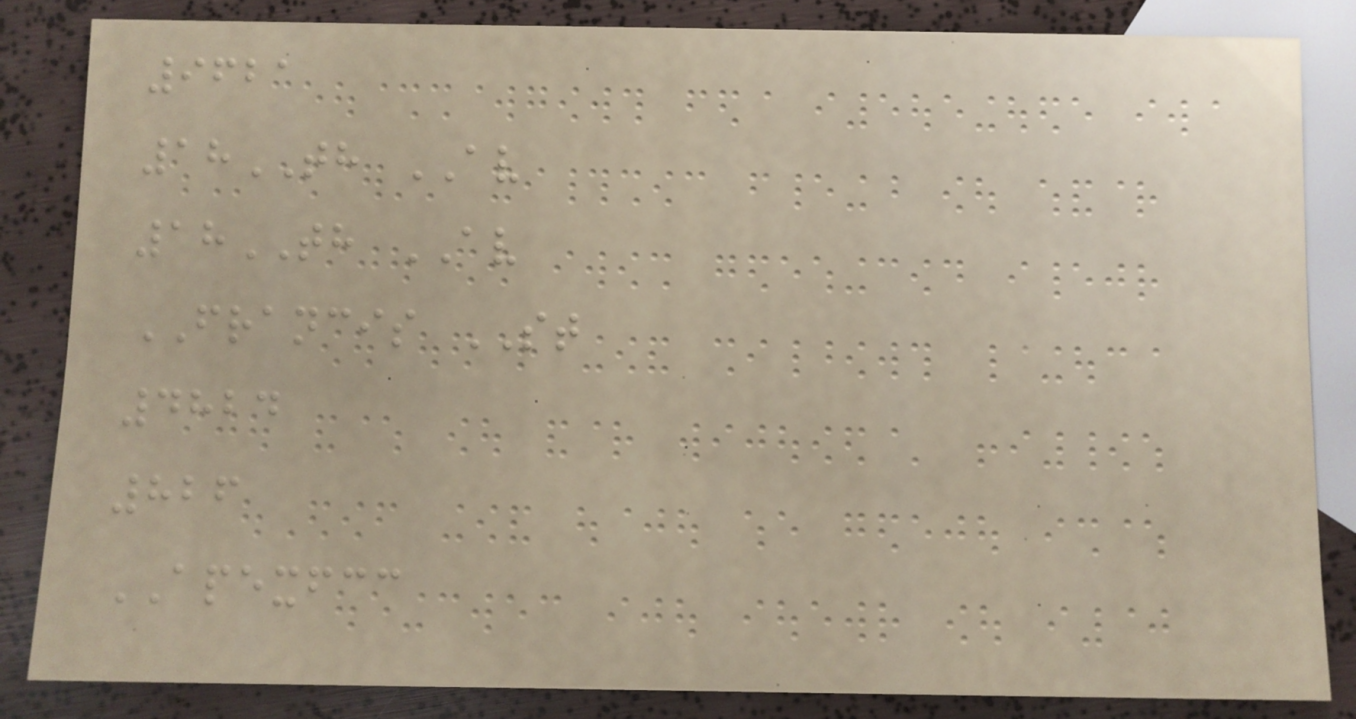9621
18TH AV
18TH AV
FRANCIS ST
4824
826
APEXFCC
